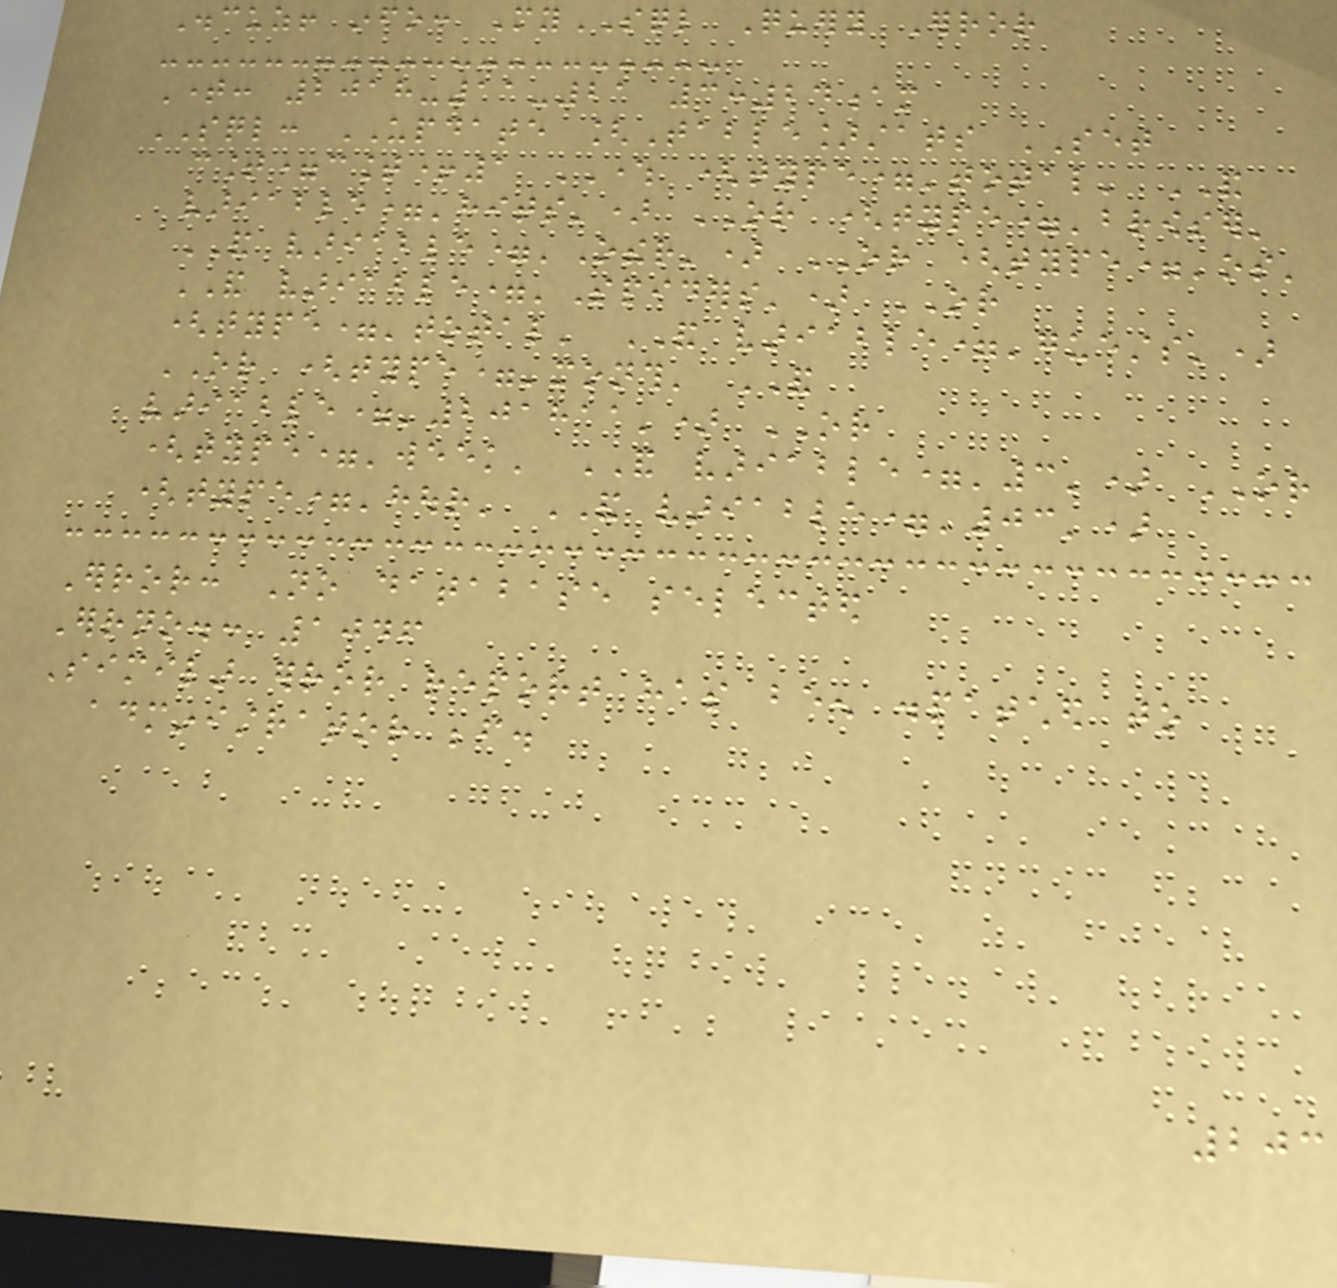Discuz! info: MySQL Query Error
Time: 2018-11-21 3:24am
SQL: UPDATE [Table]stats SET
count=count+1 WHERE (type='total' AND
variable='hits') OR (type='browser'
AND variable='Other') OR (type='os'
AND variable='Spiders') OR
(type='total' AND variable='guests')
OR (type='month' AND
variable='201811') OR
(type='week' AND variable='3') OR
(type='hour' AND variable='03')
Error: No database selected
Errno.: 1046
Similar error report has been dispatched to
administrator before.
203
